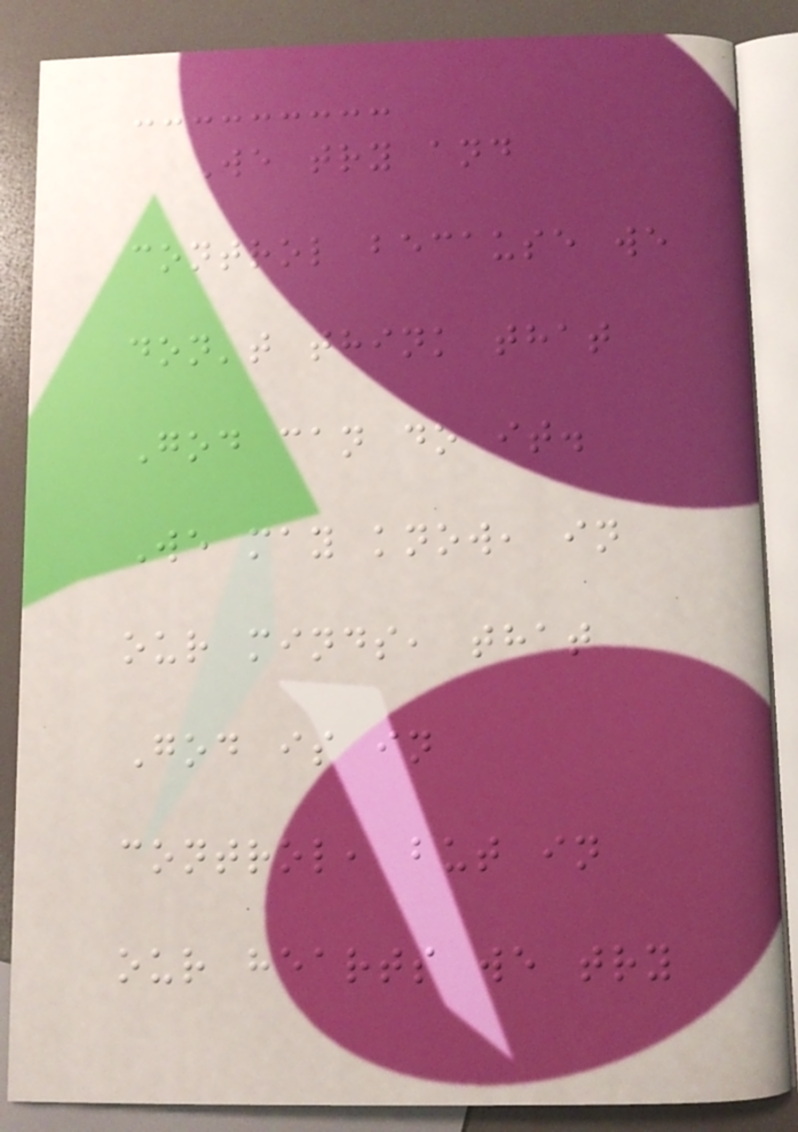We try and
control because we
don't think that
God can do it.
We may know, in
our minds, that
God is in
control, but in
our hearts we try
